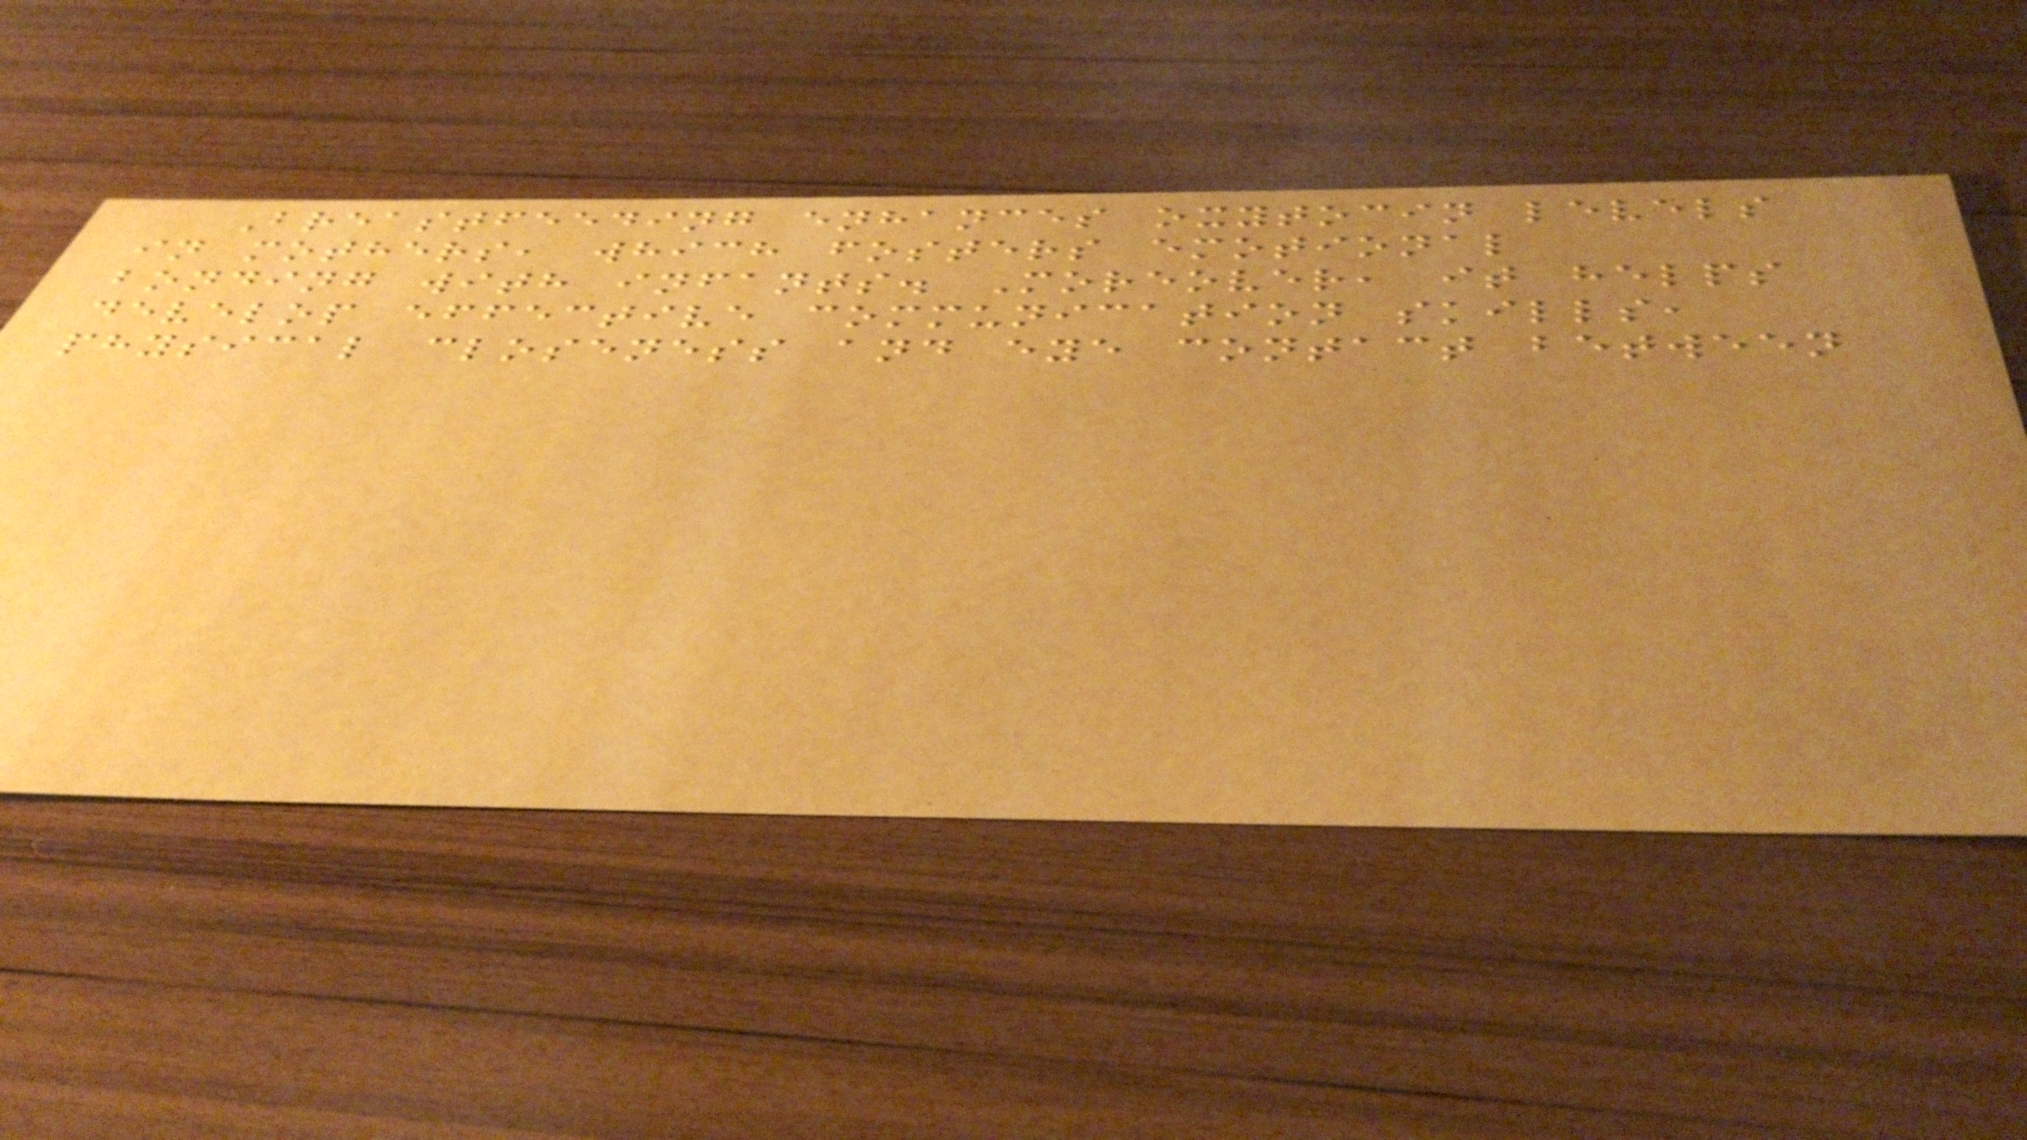Breastfeeding enhances oxytocin levels
in mothers, which fosters emotional
bonding with infants. Moreover, it helps
develop effective communication skills,
physical closeness and eye contact between
